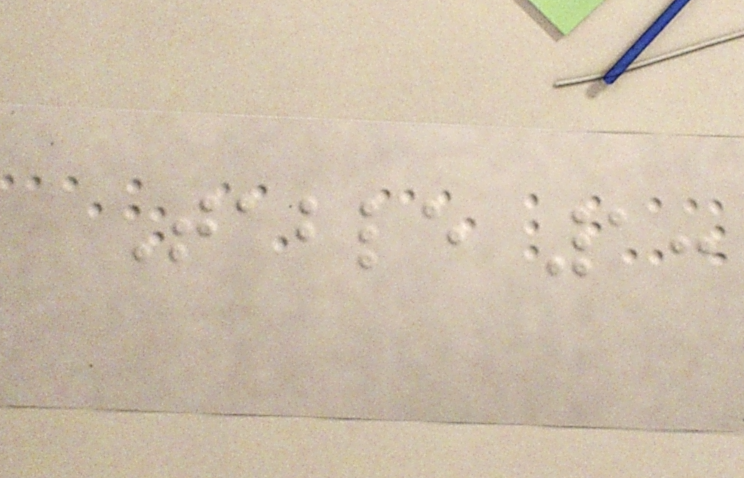Table 1:
